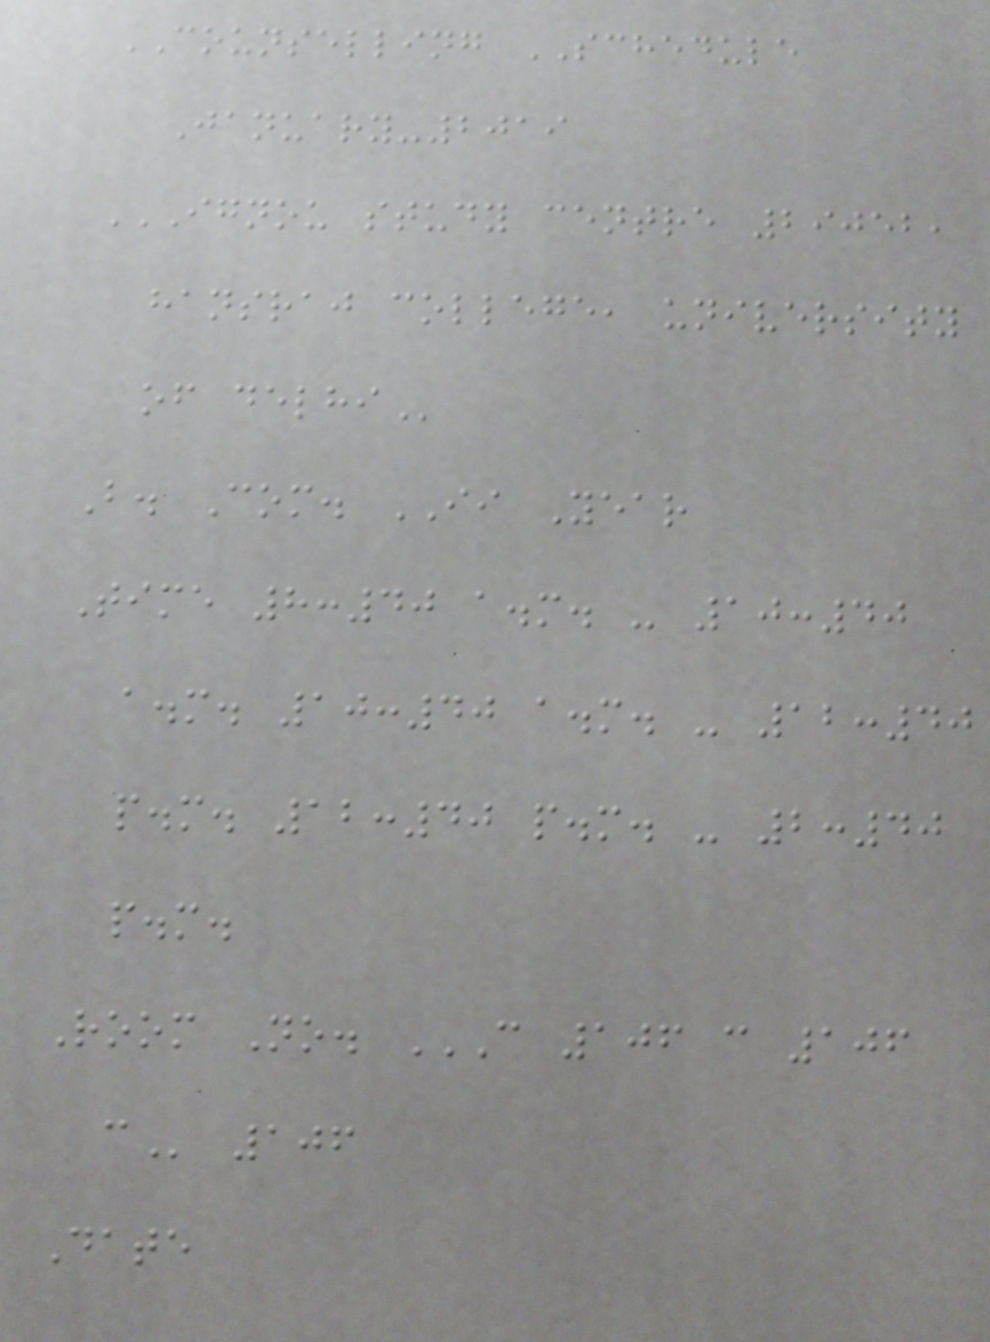COUNSELLING SCHEDULE
January-2019
IGNOU STUDY CENTRE 29052,
HANSRAJ COLLEGE, UNIVERSITY
OF DELHI
B. Com. II Year
Time 8:40 a.m. - 10:40
a.m. 10:40 a.m. - 12:40
p.m. 12:40 p.m. - 2:40
p.m.
Room No. C 106 C 106
C 106
Date
